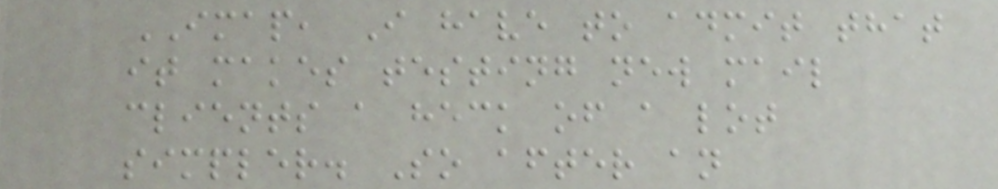IMAP, I have to admit that
it makes testing new mail
clients a heck of a lot
simpler. So after an
